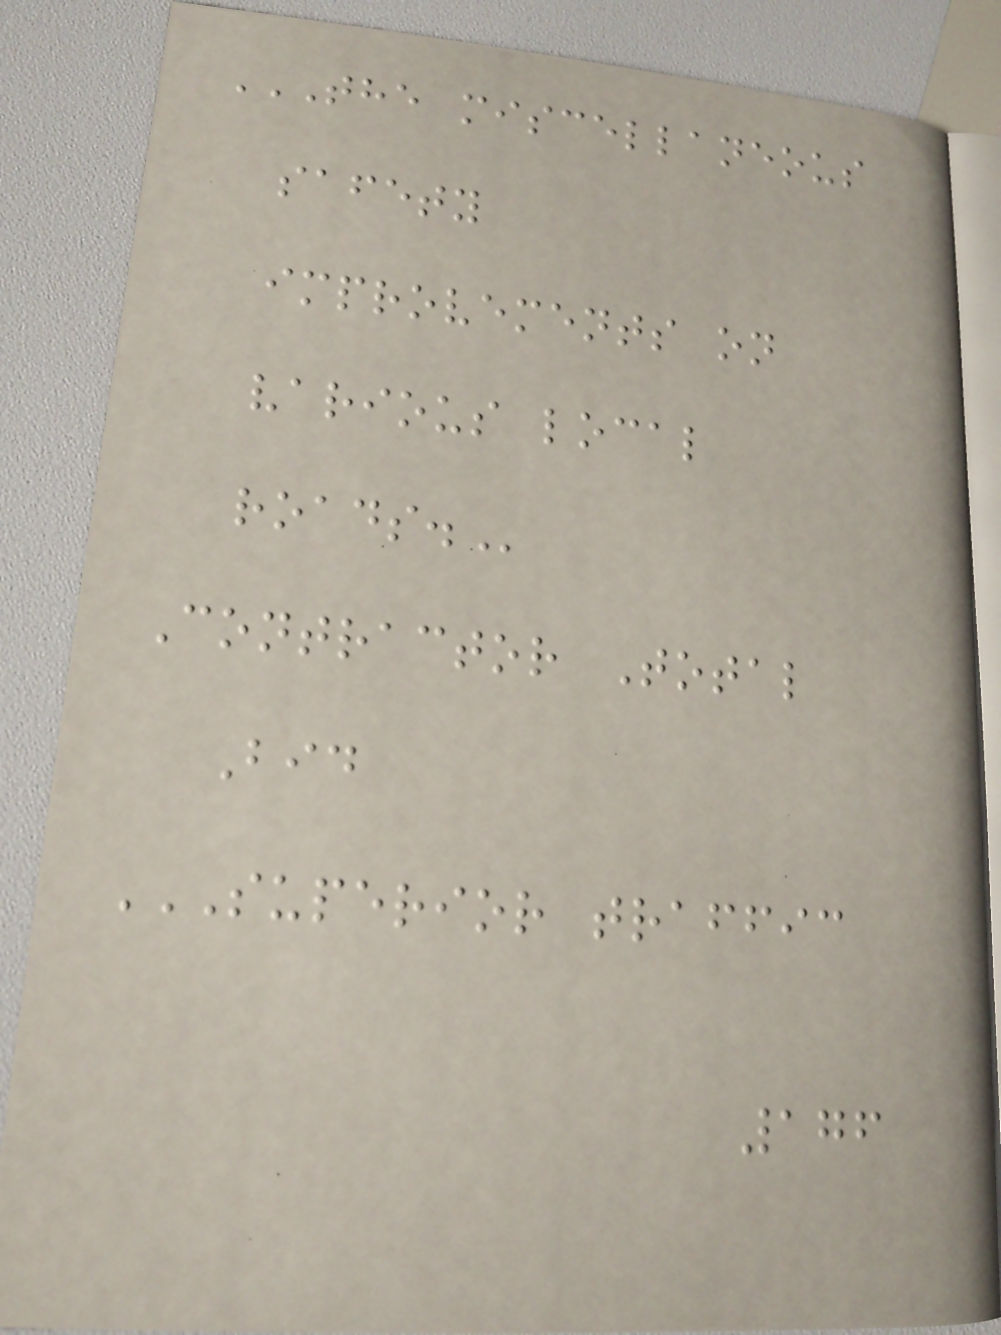THE MISCELLANEOUS
SAFETY
IMPROVEMENTS ON
VARIOUS LOCAL
ROADS.
Contractor Total
Bid
SUPERIOR TRAFFIC
176
